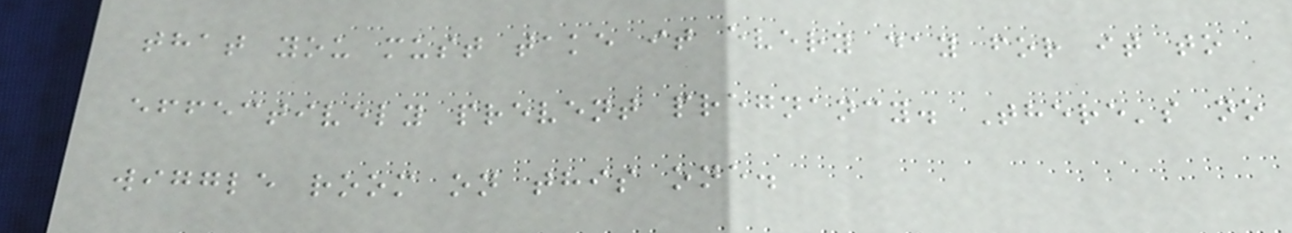that you must take it every day for it to
effectively prevent pregnancy. There's no
wiggle room on this one.
